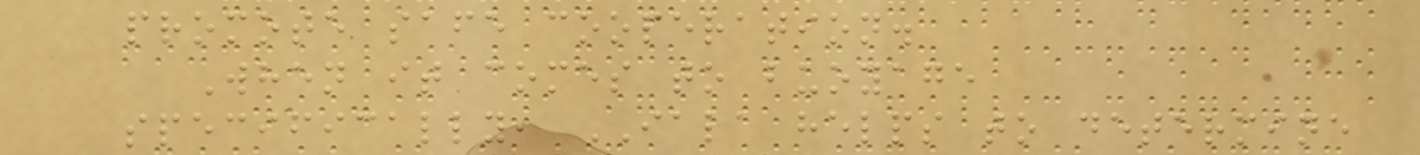promote safe cooperation.
When it comes to buoyage
specifically, IALA helps to determine
